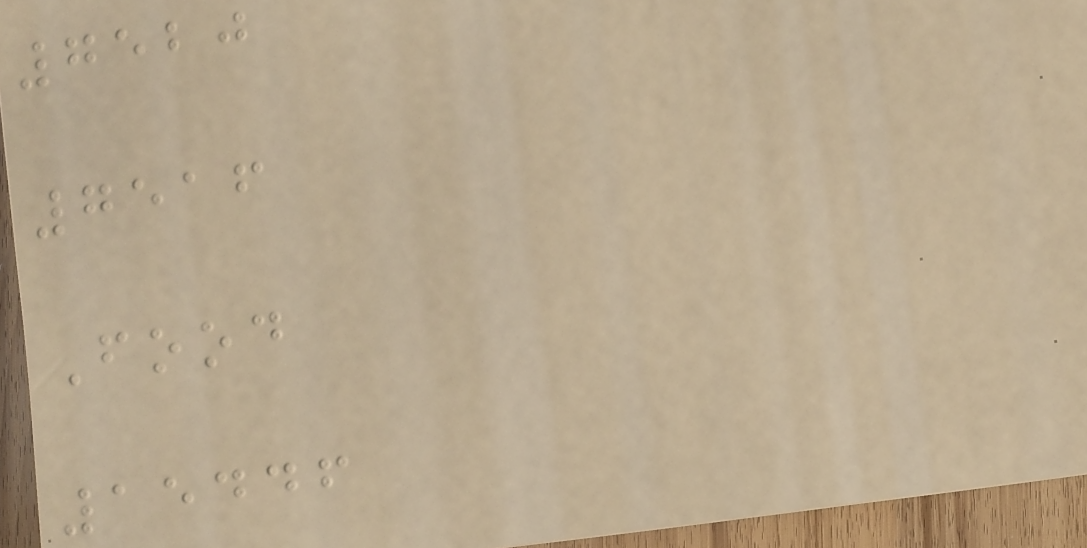7520
7516
Food
15446
